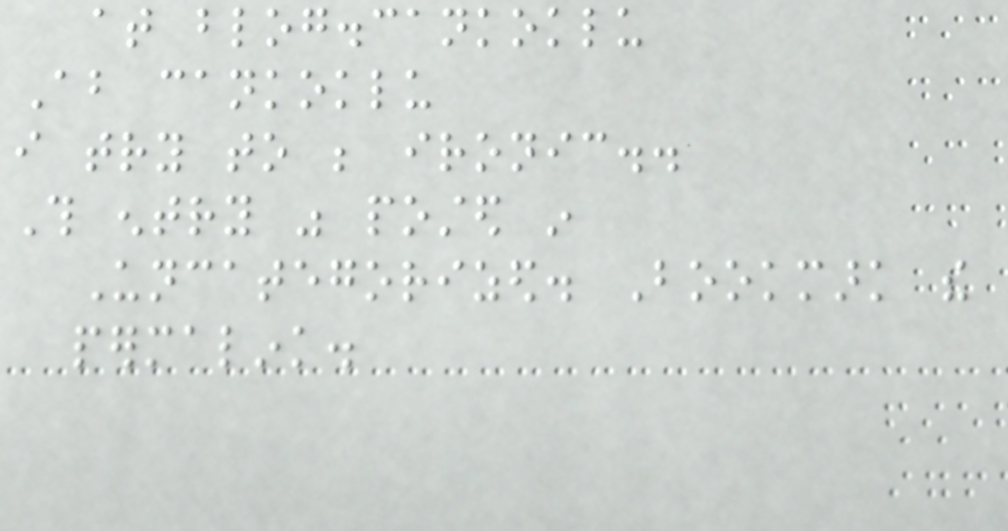at blog.cankoklu
About cankoklu
i try to be ironic..
This entry was posted in
Uncategorized. Bookmark the
permalink.
